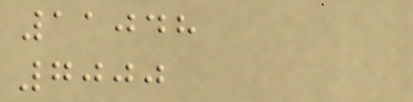11048
7000
